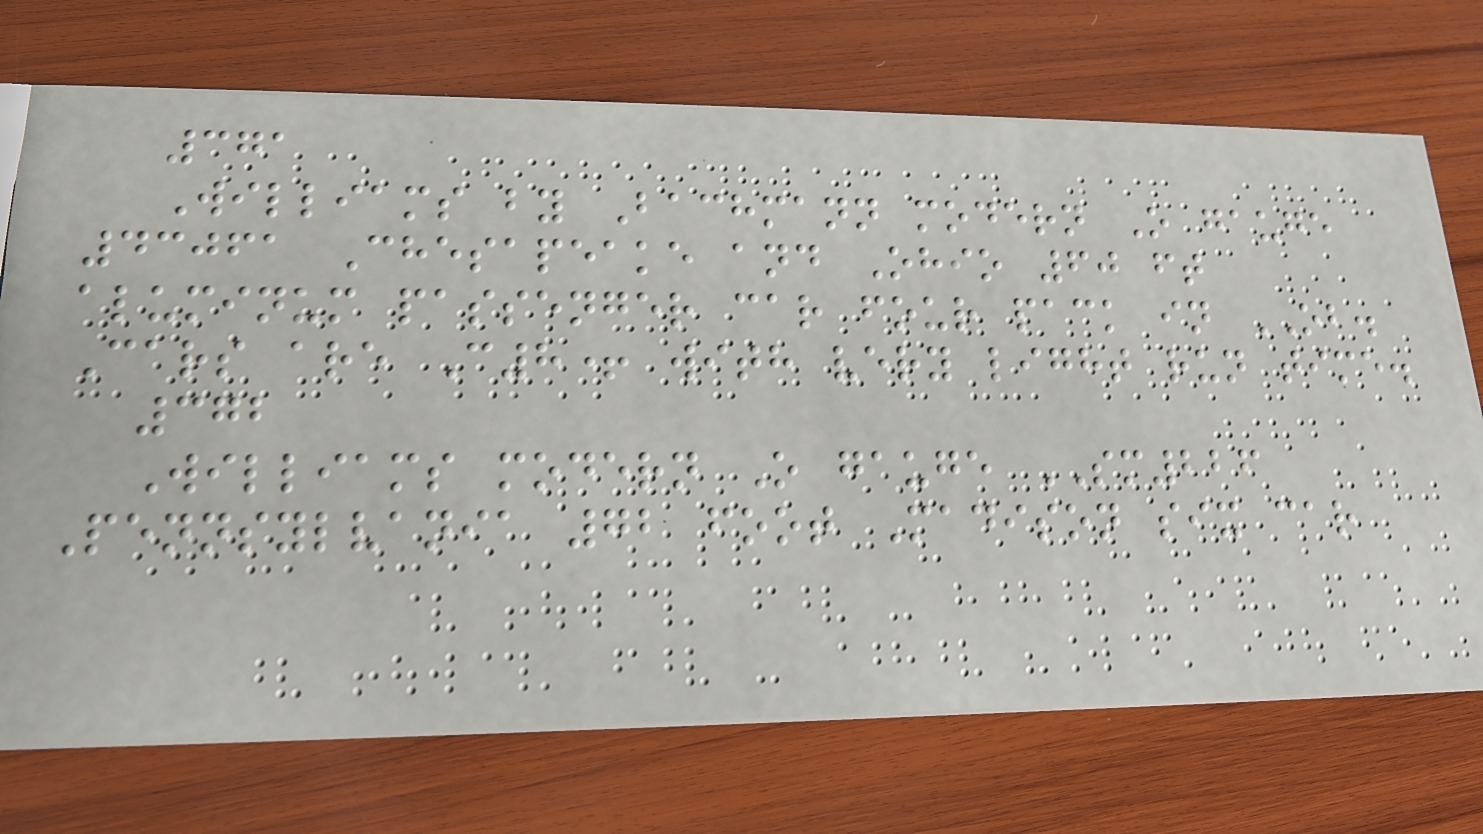371
Williams by Bachmann modern O gauge
43061 Chesapeake and Ohio 60 ft
aluminum passenger car four pack in OB.
Cars are C8+ with very light run time.
372
Williams modern O gauge SM226
Pennsylvania 72 foot Madison six car
